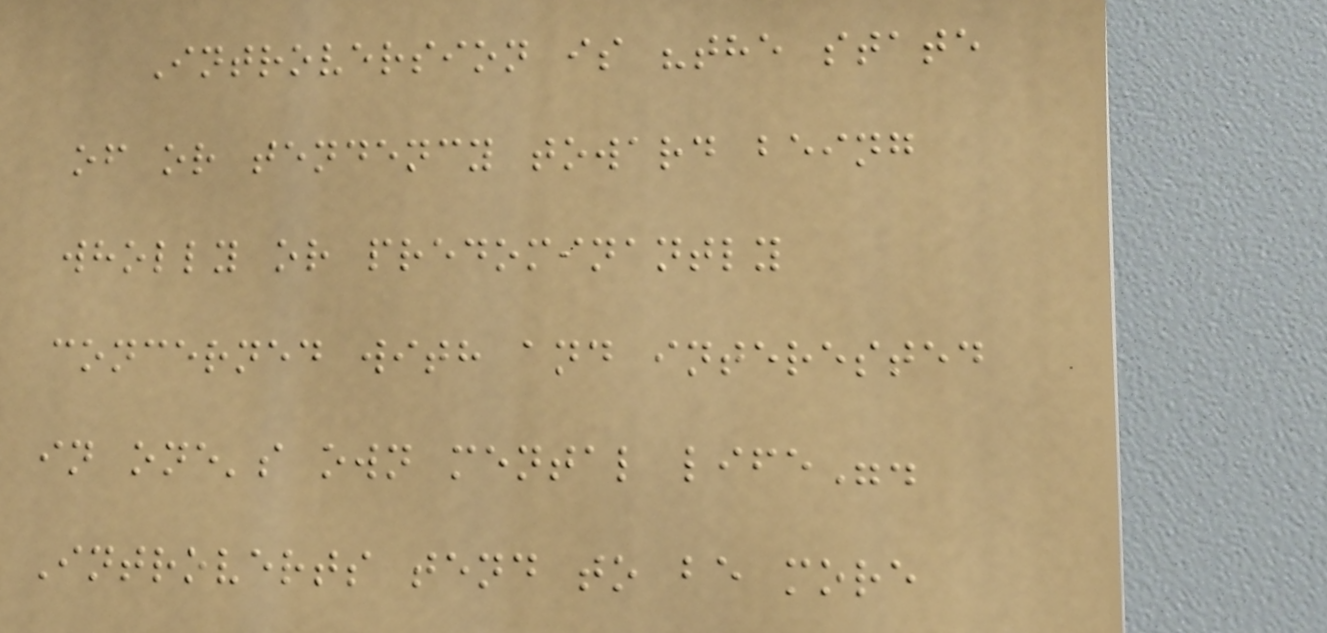Introversion is "the state
of or tendency toward being
wholly or predominantly
concerned with and interested
in one's own mental life".
Introverts tend to be more
